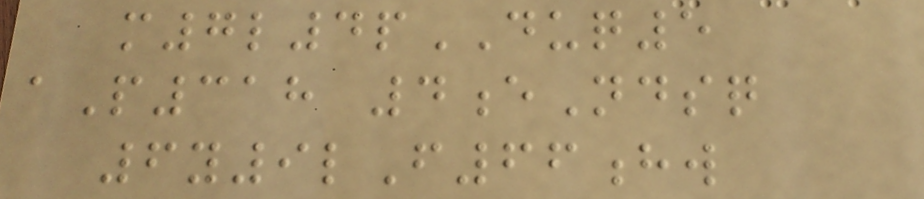m7l4pDUQ5
aP318 4eNdsq
6y9lF66hw
